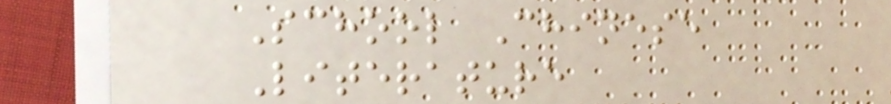School Chinese
Literature
